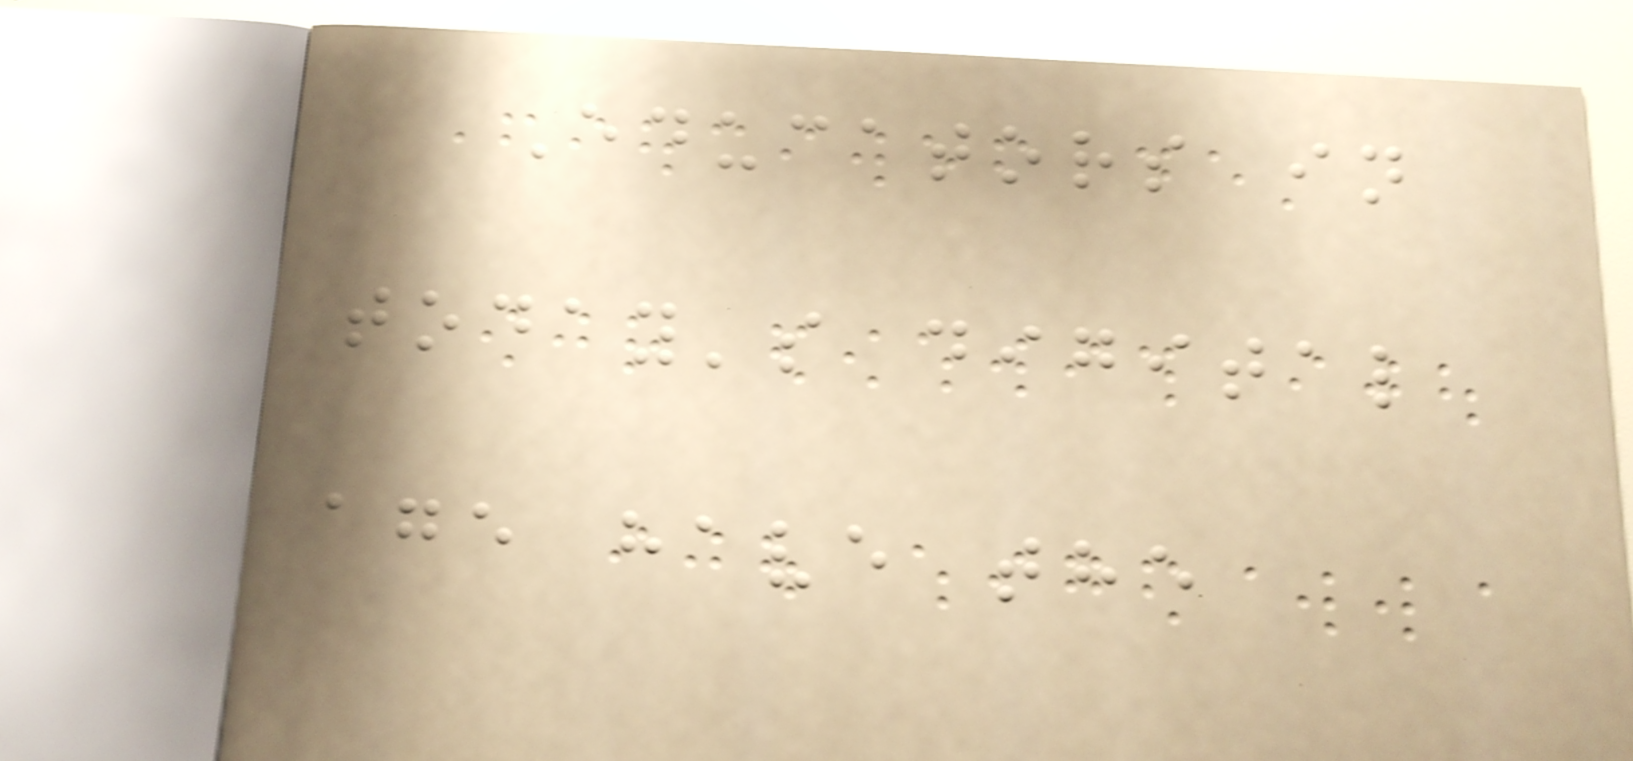Educators in
today's digital
age have the
